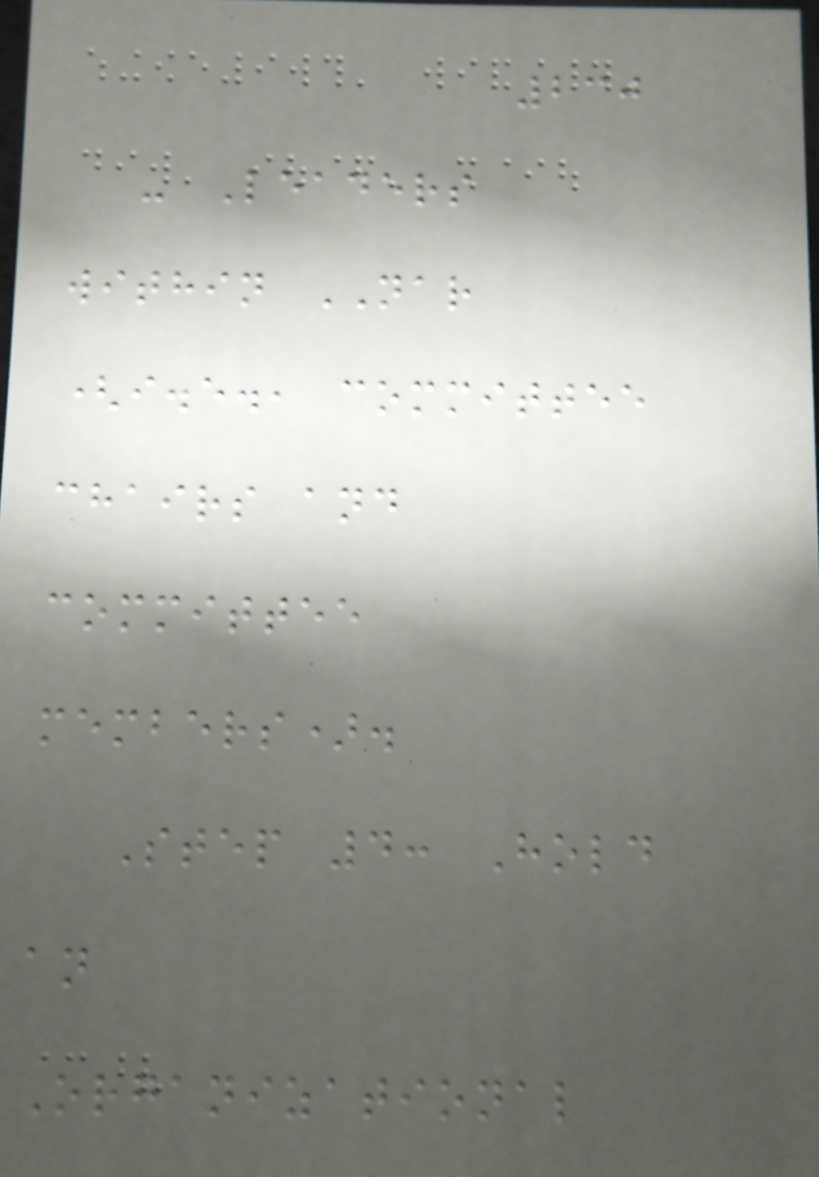230
- Leaders
within NAR
(i.e., committee
chairs and
committee
members).
Step 4: Hold
an
Organizational
